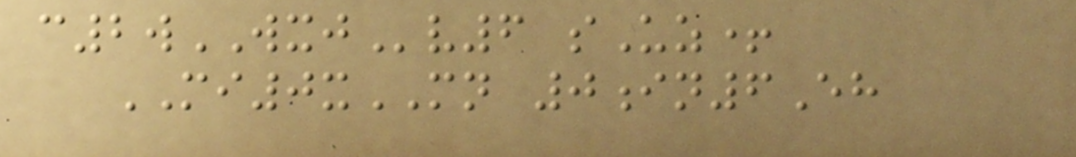c2wWXJv6 sUz+
MI0xMN 0in6Eh
